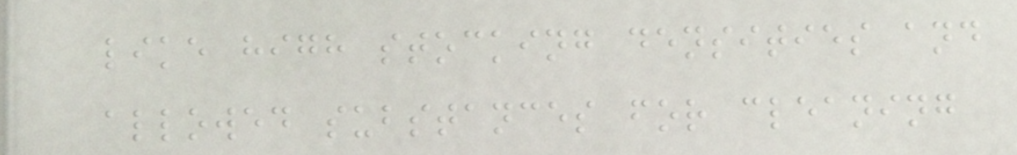like high stocking densities and
allowed substances for cleaning
